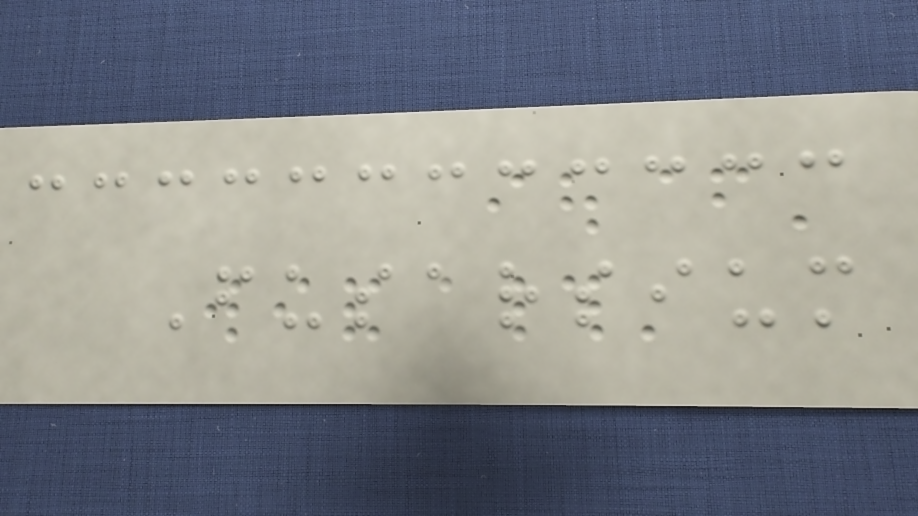Fusarsium
